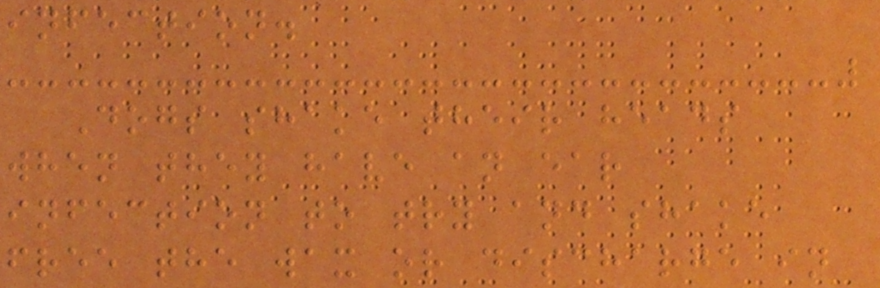infection.
Dogs shake their heads
when they have an ear
infection to try and shake
free the wax or discharge in
